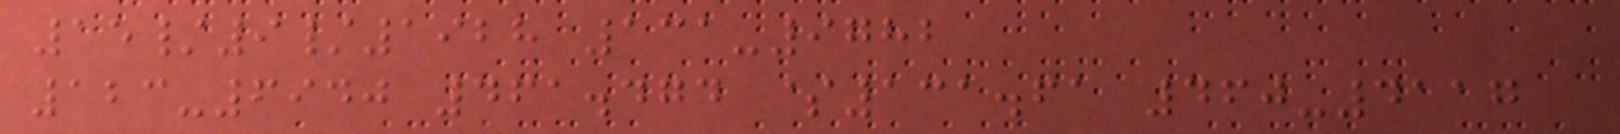15/9/1928 131-9782
123-6940 461.474 $131.61 460-4117
